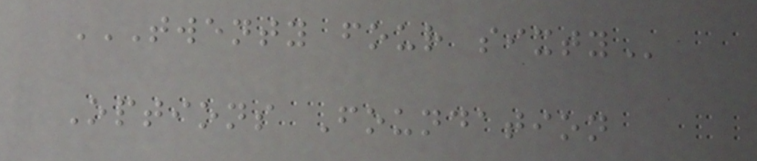TWENTY FOUR SIXTY
Options Foundation
